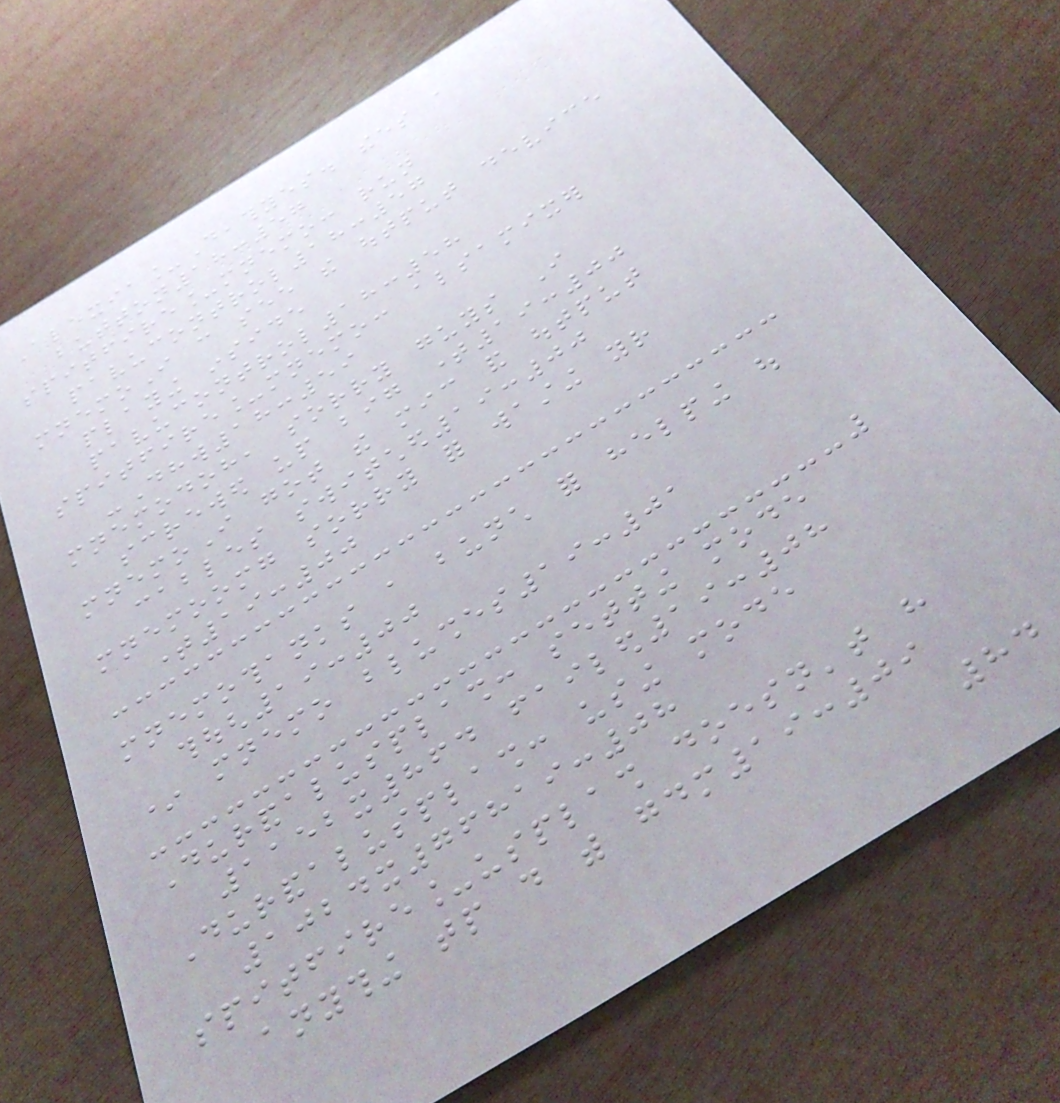Alexia_Deathyes. thees a
button18:57
spitfire_mnemo: run
pavucontrol18:57
mnemoI can see the output device
playing inside
pavucontrol18:58
spitfire_mnemo: alsamixer
-Dhw18:59
mnemodoh, sorry guys I
screwed up big time19:00
mnemoI got the mic and output
cables switched19:00
mnemoomg sorry for wasting your
time19:00
mnemothanks a bunch for helping out
though19:00
* mnemo blushes19:01
Durandalusplash: setting mode
1152x864 failed19:08
Durandalusplash: using mode
1024x76819:08
spitfire_usplash doesn't have
anything tp do with gdm19:09
84
